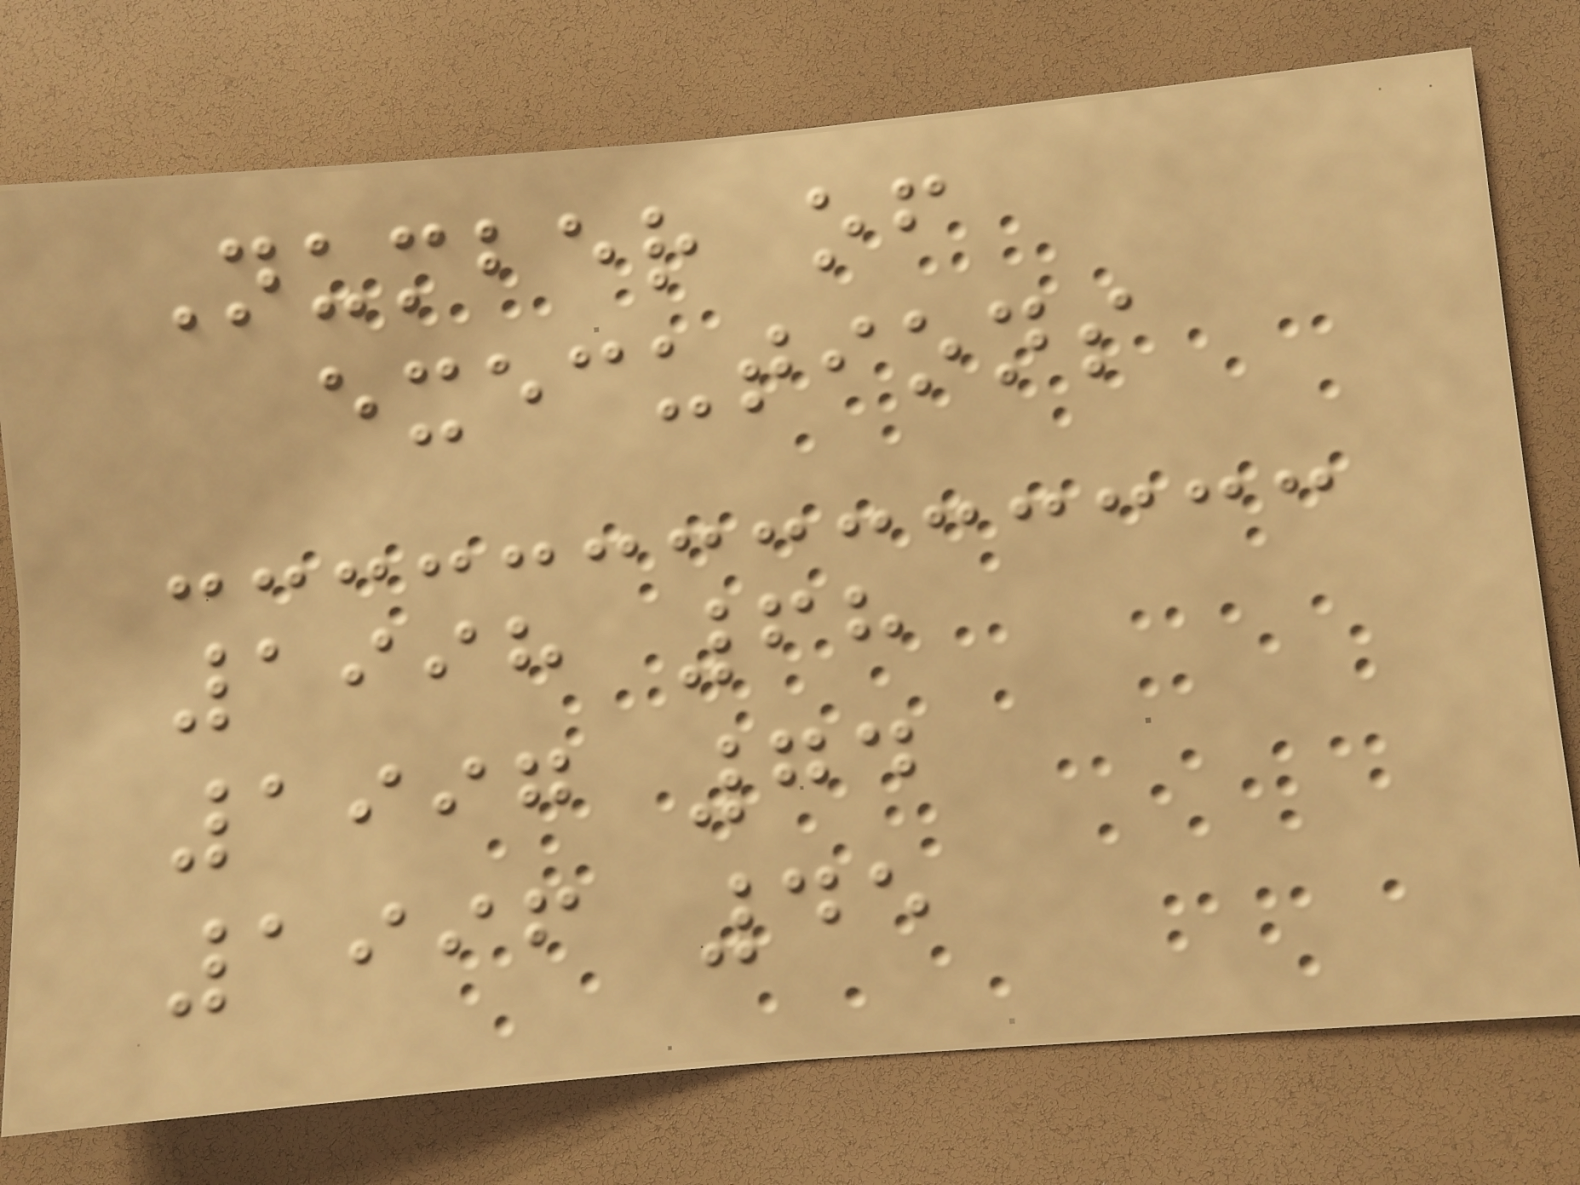Number of
executions
1998 68
1997 74
1996 45
